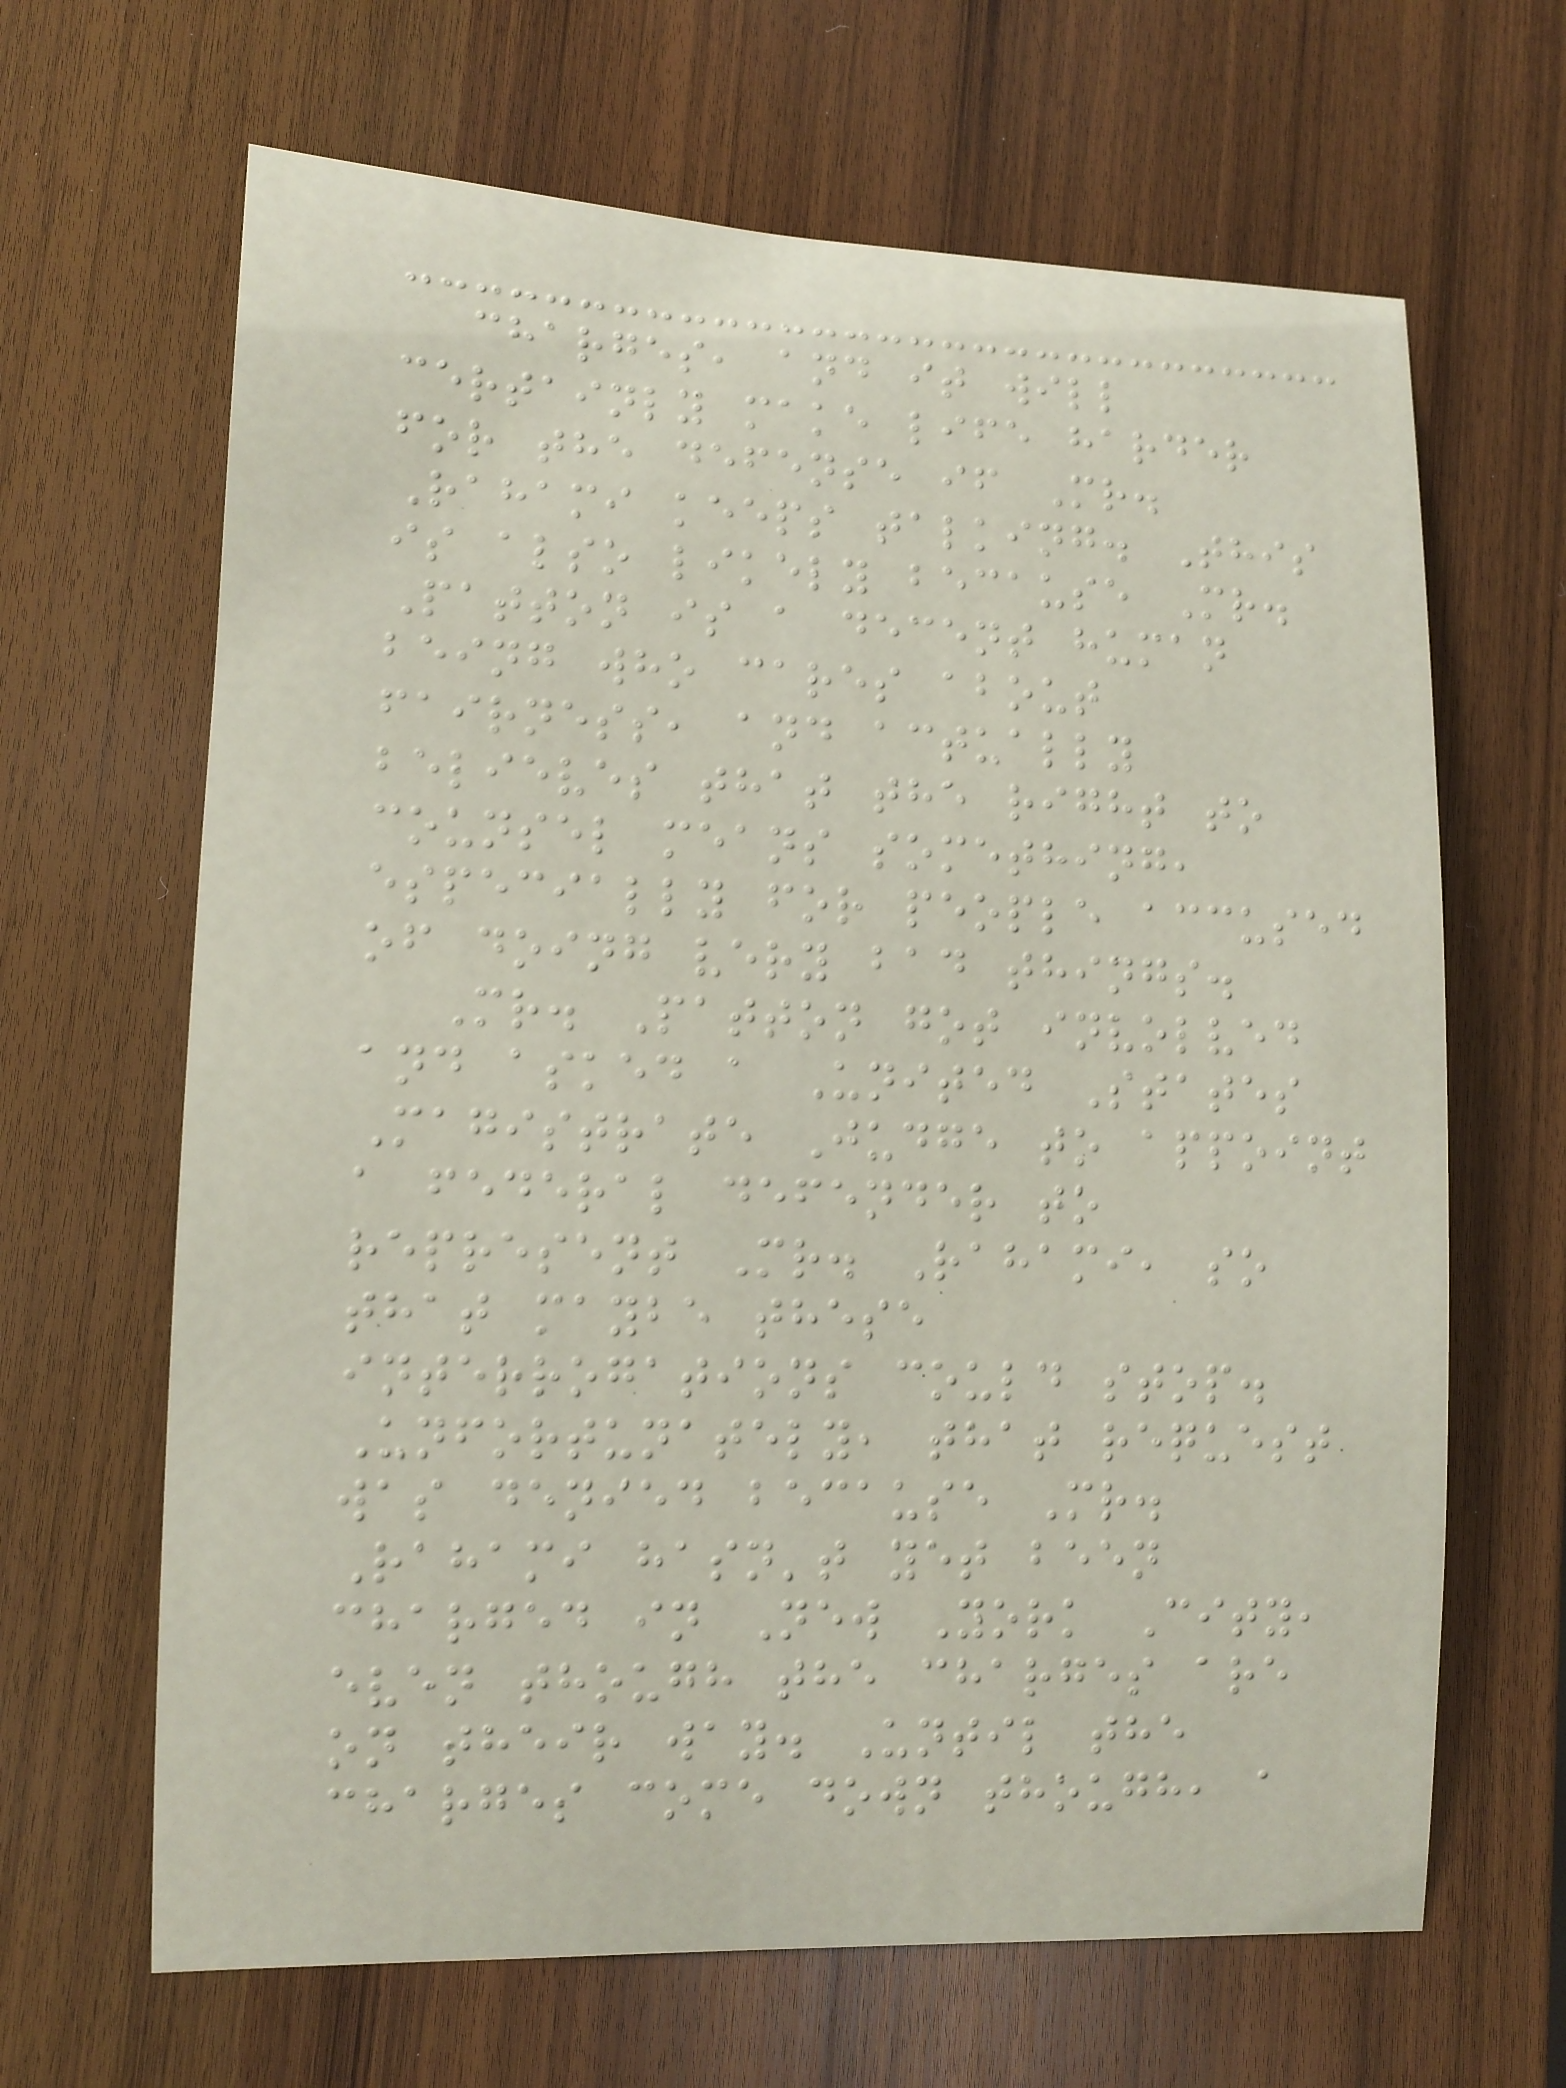charges, and it will
certainly make life harder
for the defense if Mr.
Rahami keeps talking. This
is also likely because Mr.
Patton is a decent human
being who cares about
fairness, and actually
believes that the right to
counsel means something,
especially for people accused
of doing very bad things.
Mr. Patton got involved
and asked a United States
Magistrate Judge to appoint
a federal defender to
represent Mr. Rahami, so
that maybe these
interrogations could stop.
Unfortunately, that request
was denied because Mr.
Rahami hasn't yet been
charged in New York City,
even though the charges are
on their way. Until the
charges come down though, a
